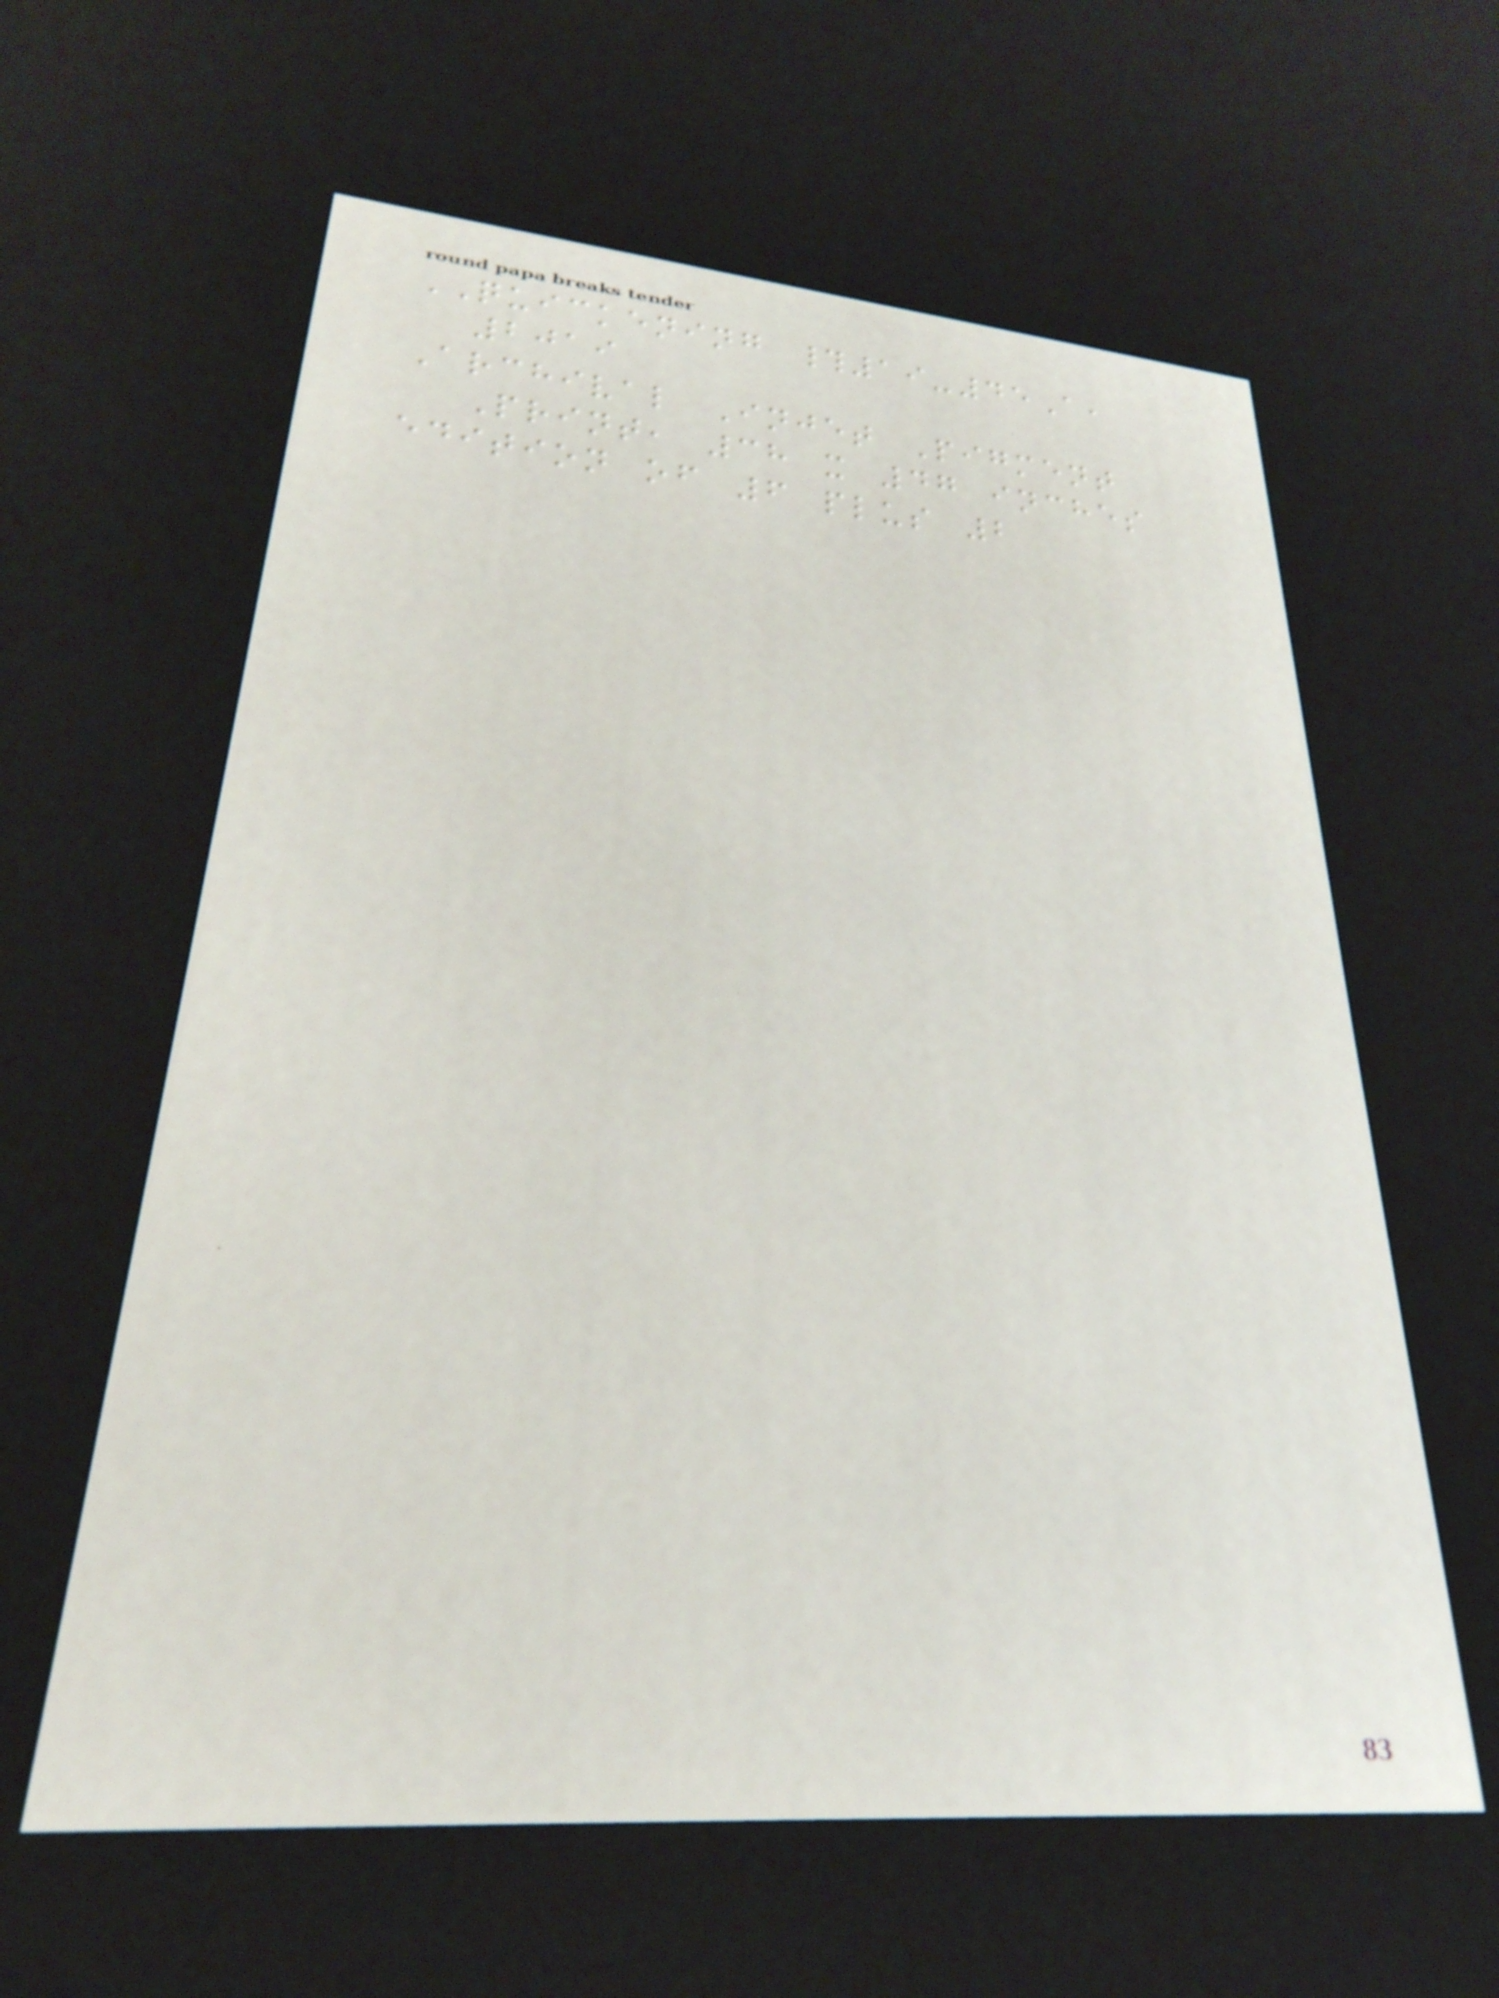QUICKENING #19-45A,
2019
Archival Injet Pigment
Print, 38 x 47 inches
edition of 6 plus 2
